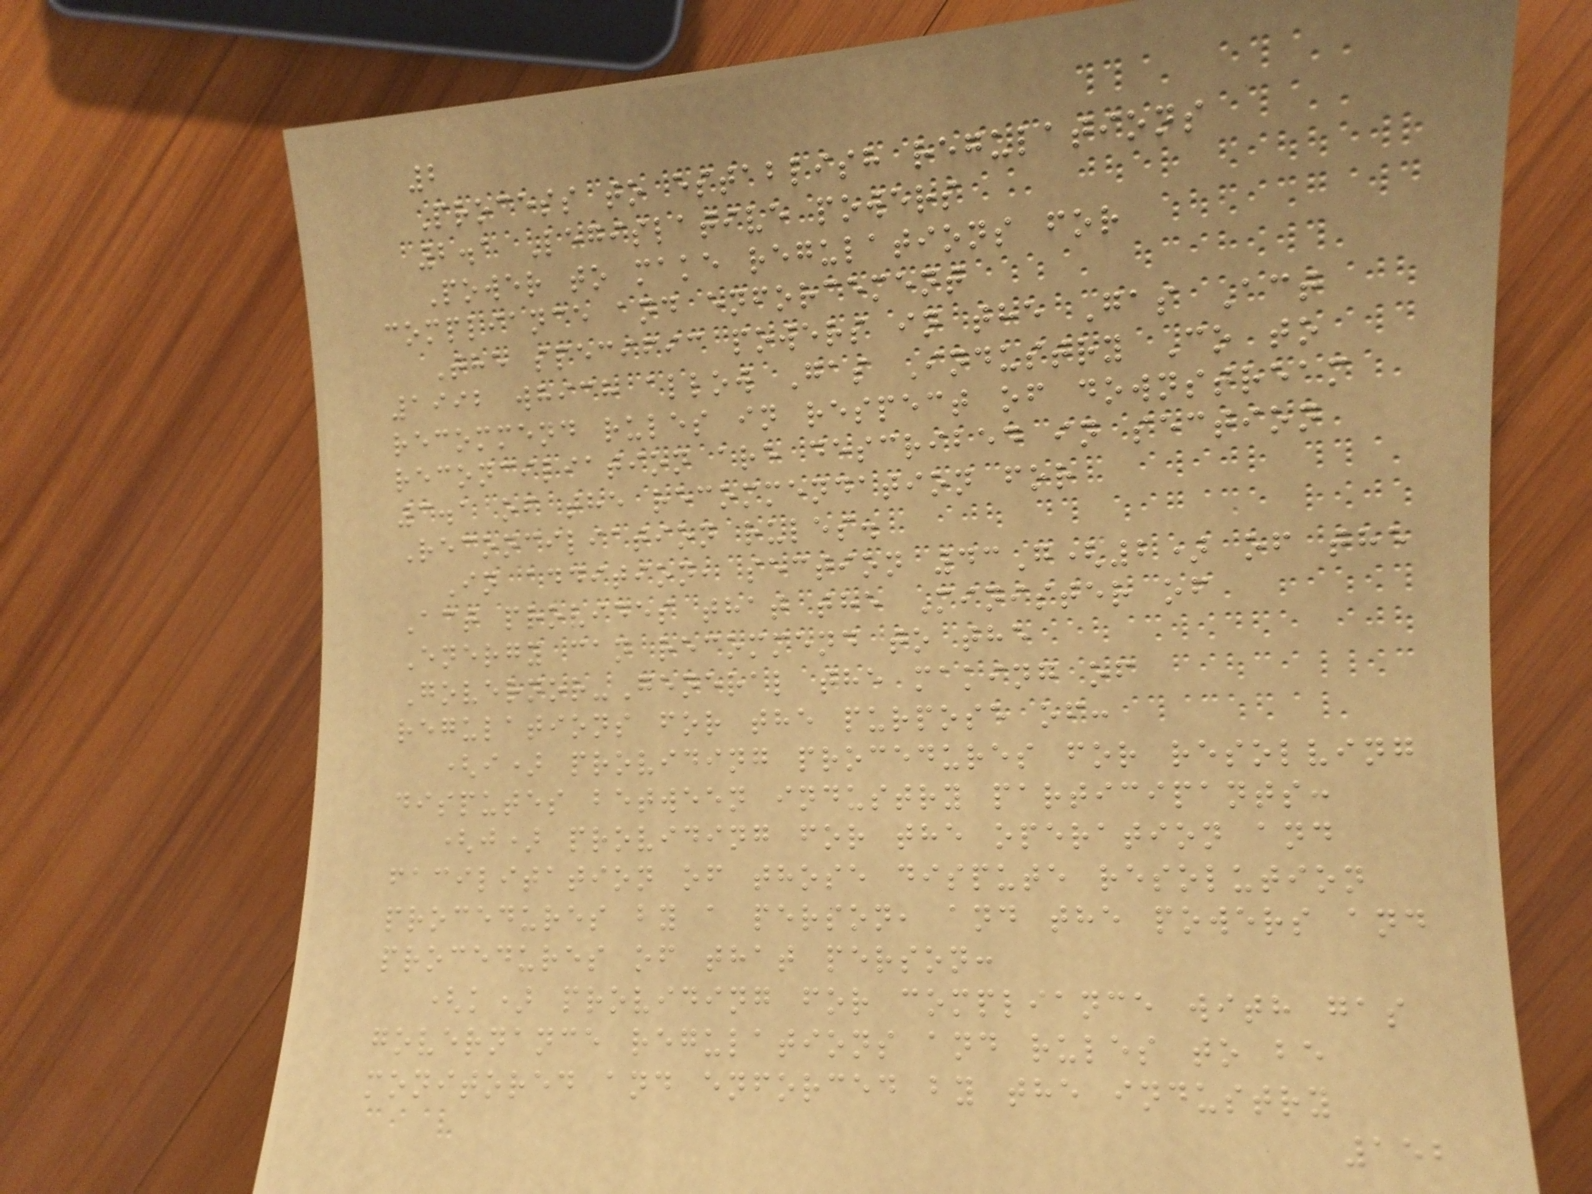2
Process to establish regulations
2.1 Legislative powers
Power to make regulations for
compliance and enforcement
The specific powers in the Gas Act
1992 which allow Gas Industry Co to
recommend rules in respect of downstream
reconciliation are described in section
3.1 of the recommendation for
Reconciliation rules.
In addition, section 43G(2) of the
Act provides that the Minister of
Energy can recommend to the
Governor-General the making of
regulations for the purpose of:
(i) providing procedures for resolving
disputes between industry participants:
(j) providing for the operation and
facilitation of those dispute resolution
procedures by a person, and the powers and
procedures of that person:
(k) providing for compliance with gas
governance regulations and rules to be
monitored and enforced by the industry
152
